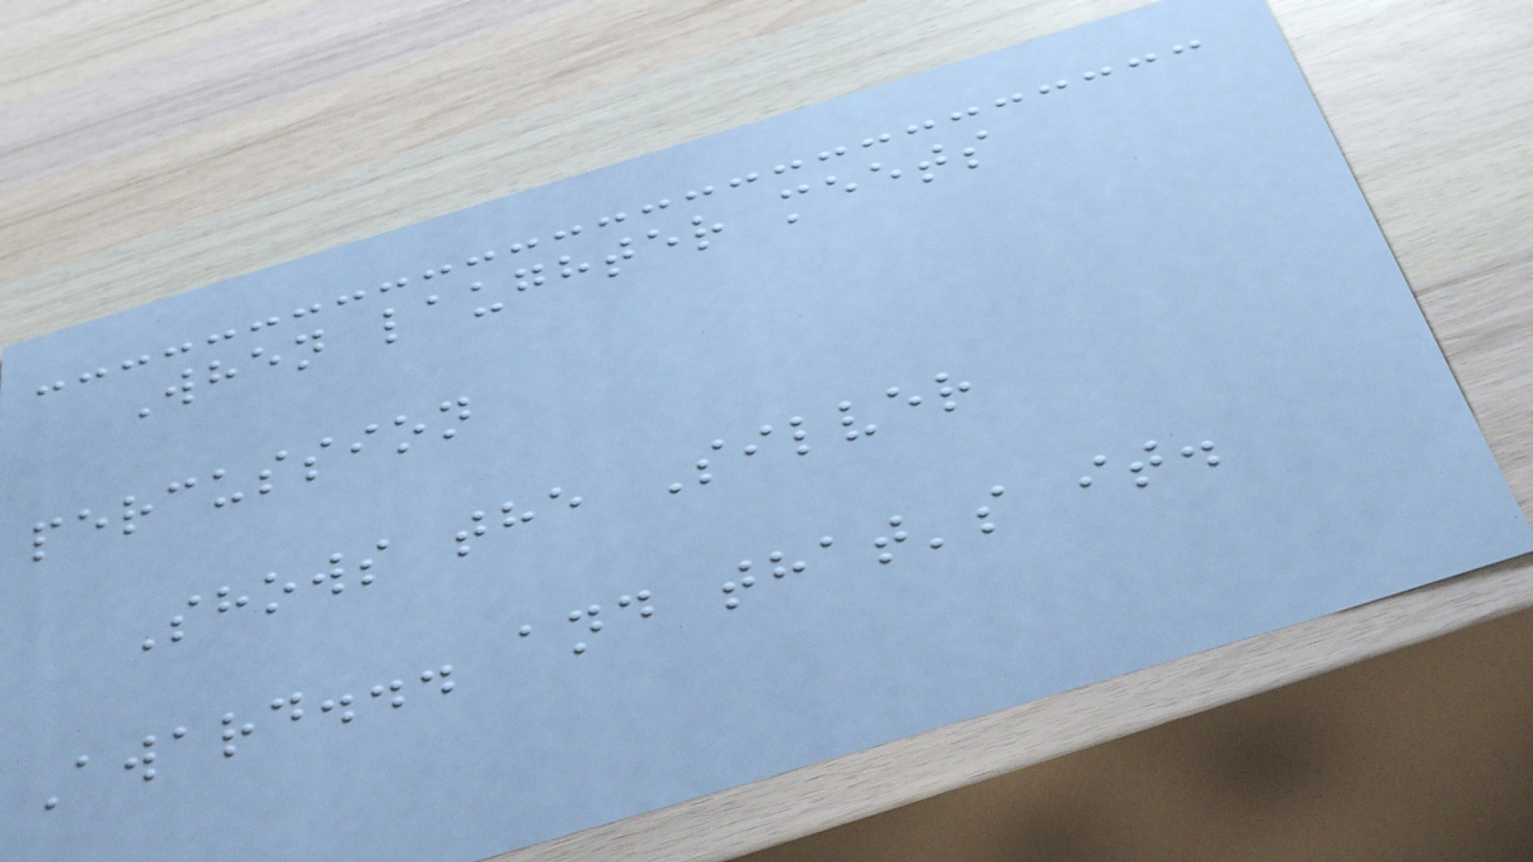When laughter meets
percussion
Shows the Silver
Award... and that's it.
